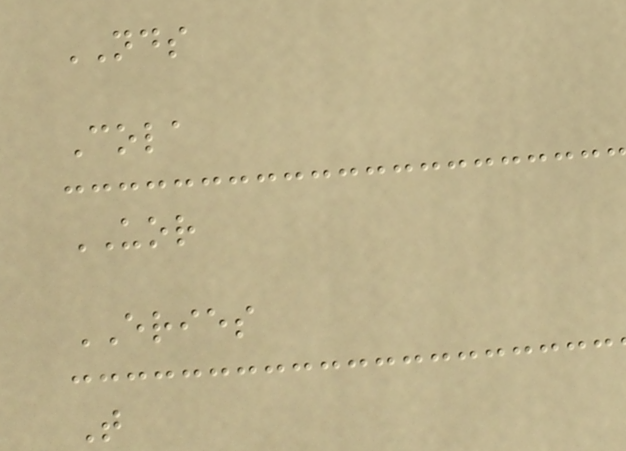NDS
Cola
UOR
ERIES
T
